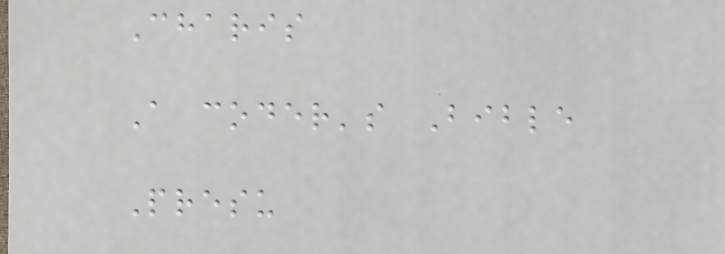Charis
A coder's Bible
Presu
